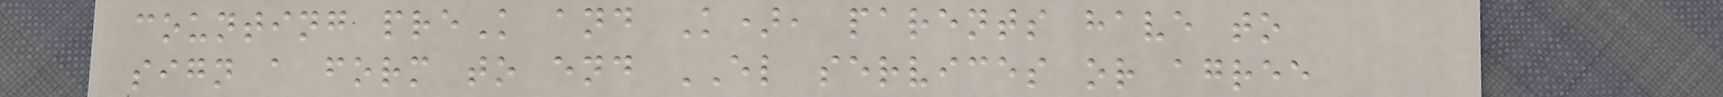counting preK and K), parents have to
sign a form to end EL services or agree
